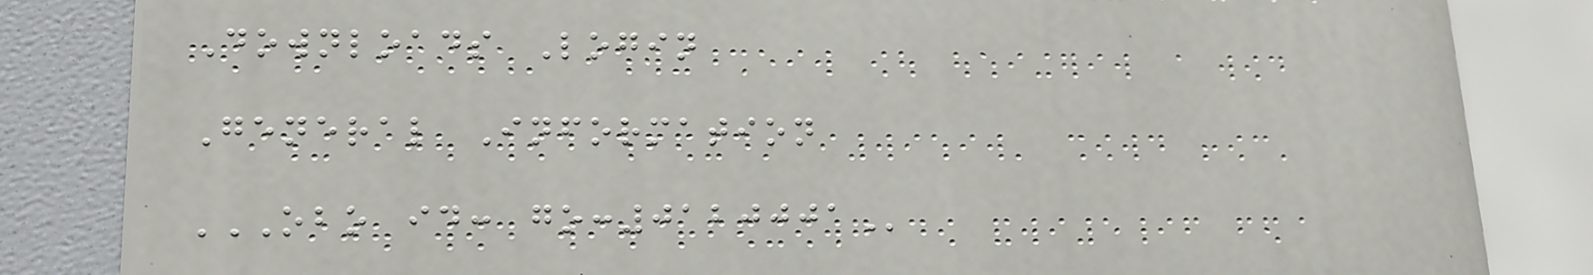Downloads Login
General Information
OBO ID: GO:0120001
